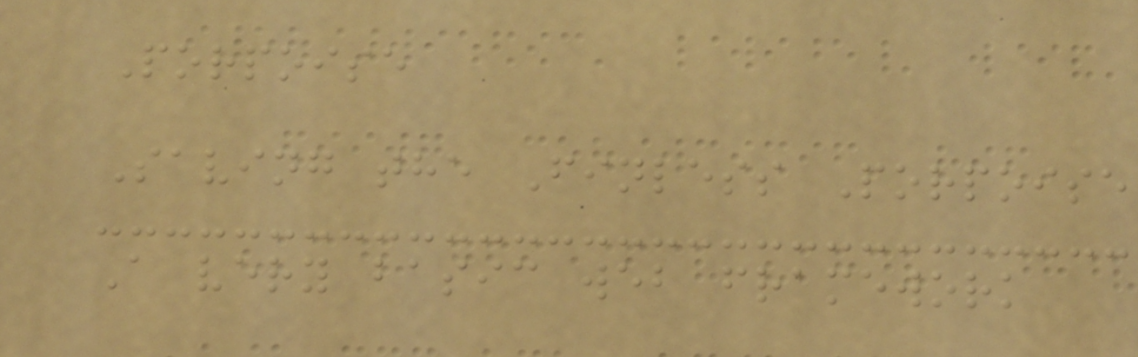Porpoise
Saving the Finless Porpoise
A very basic web framework
